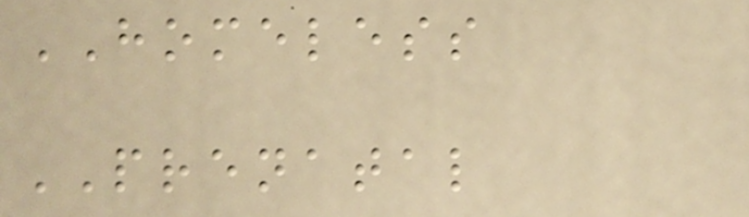HOMELESS
PRENATAL
